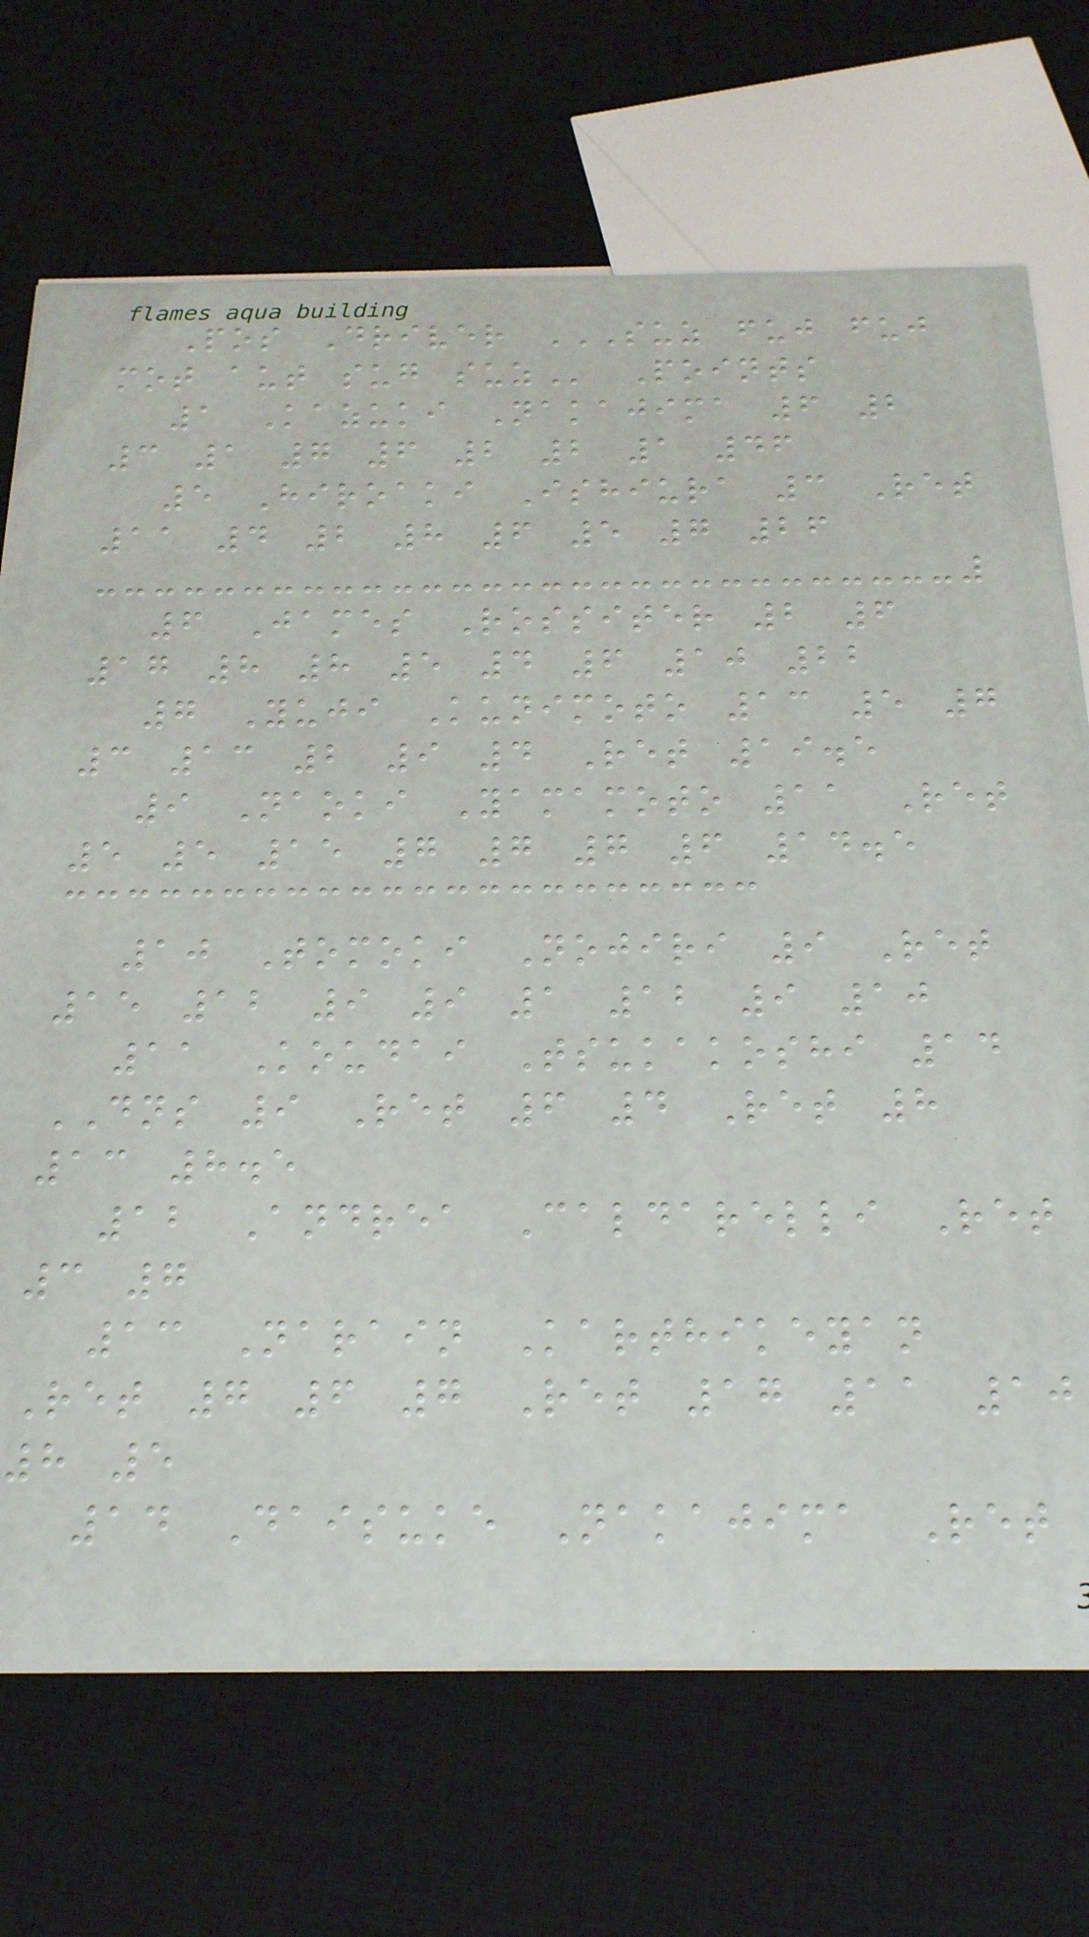Pos Driver SUZ FUJ FUJ
mot aut sug
1 Kazuki Nakajima 6 2
3 1 7 6 2 2 1 46
5 Hiroaki Ishiura 3 Ret
11 4 2 8 6 5 7 26
6 James Rossiter 2 6
17 8 8 5 4 6 10 22
7 Yuji Kunimoto 13 5 7
3 13 2 9 4 Ret 19.5
9 Naoki Yamamoto 11 Ret
5 5 15 7 7 7 6 14.5
10 Tomoki Nojiri 9 Ret
15 12 9 9 1 12 9 10
11 Koudai Tsukakoshi 14
DNS 9 Ret 6 4 Ret 8
13 8.5
12 Andrea Caldarelli Ret
3 7
13 Narain Karthikeyan
Ret 7 6 7 Ret 17 11 10
8 5
14 Daisuke Nakajima Ret
